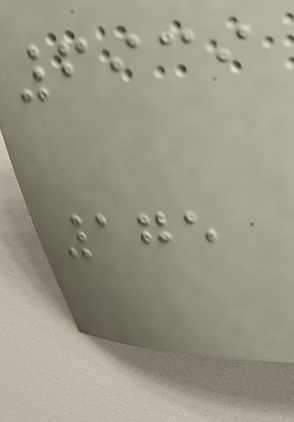6939
175
